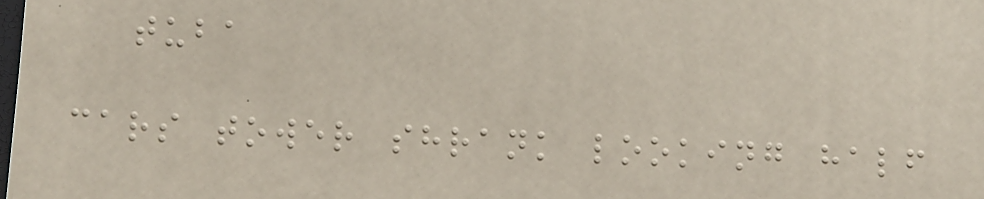tuba
cars tower shrank looking half
